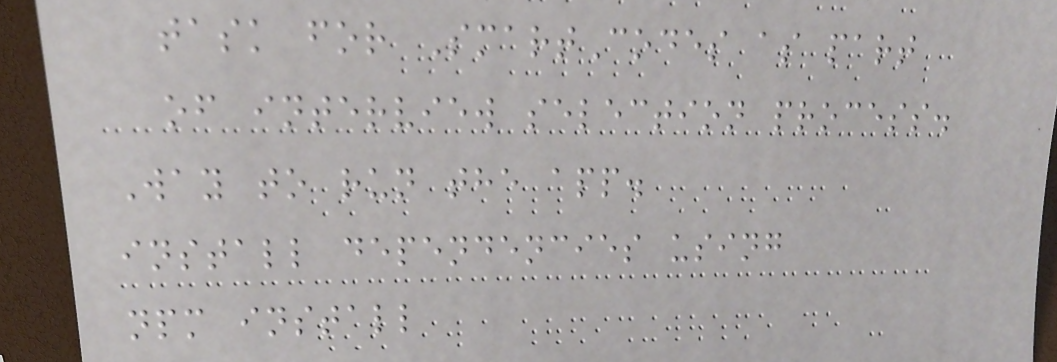task for SmartCodes as part
of interview selection process.
Way to run the app.
install dependencies using
npm install
